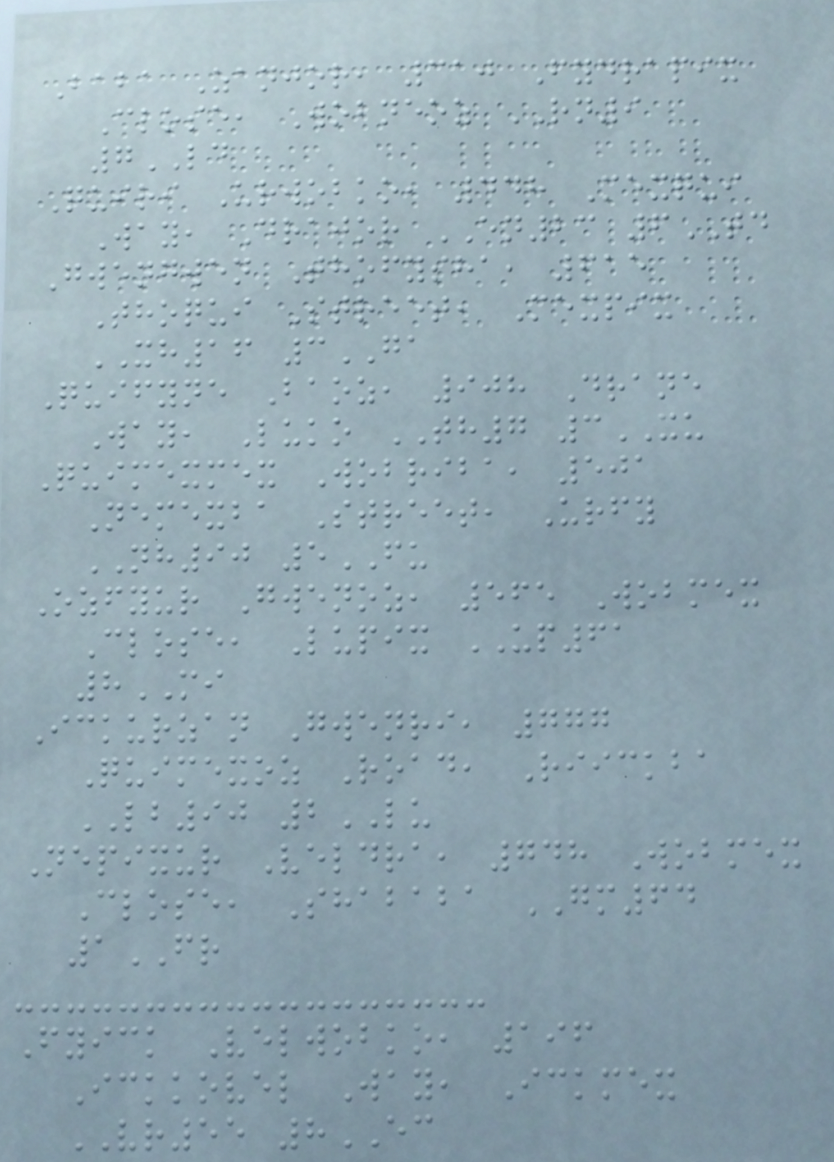Baba Zanjor, 310 Fydrapix
Close, Wobneoz RN9
7LD
Quiri Urwobko, 448 Mexqui
Way, Drajor EN23 6TD
Gwengwen Thofysha, 615
Thoqui Street, Mexpix
XH16 3GA
Quifyne Baoz, 908 Drane
Way, Luko TH7 3XU
Quimexmex Wobriba, 501
Nemexba Street, Urfy
NH90 5FU
Ozfyur Gwenoz, 565 Wobmex
Close, Lupix UP61
8MI
Ickurzan Gwenri, 777
Quimexoz Road, Riickba
LB90 2LU
Nepixur Veldra, 748 Wobmex
Close, Shababa GM64
1FR
Fyick Velwobko, 196
Ickkovel Way, Ickmex
VR55 8EC
